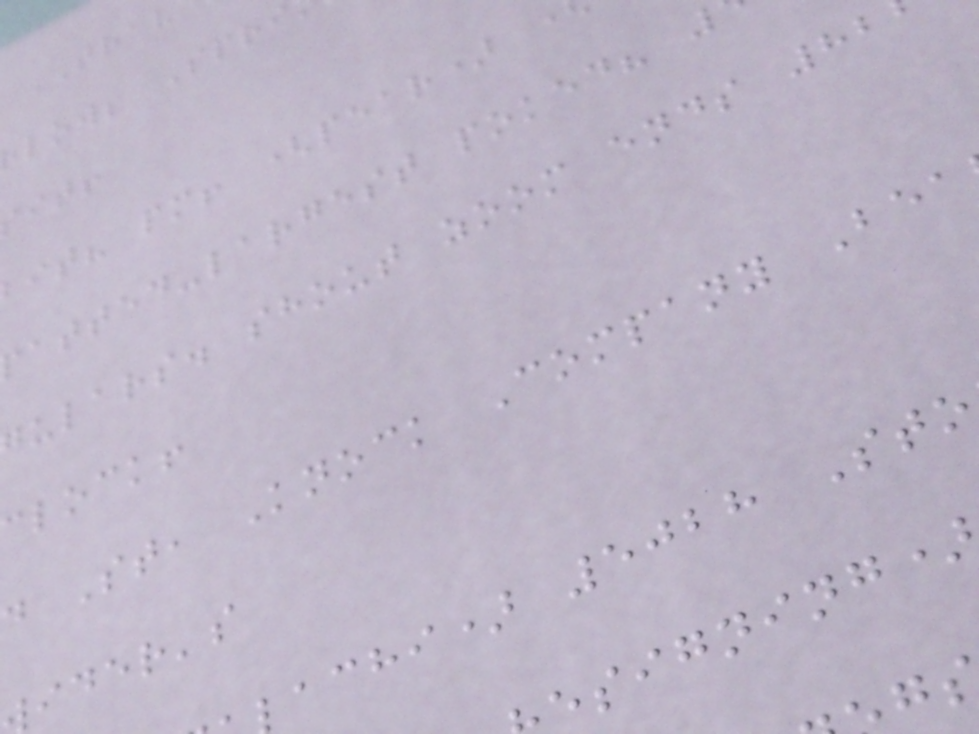low; Spri
it? pm! (pear)
atted-largest poked?
ulars. shout zoom ends 82
clock!
d St, Knock Company Bea
ider's
achi) 5028 Sto
esigning)
